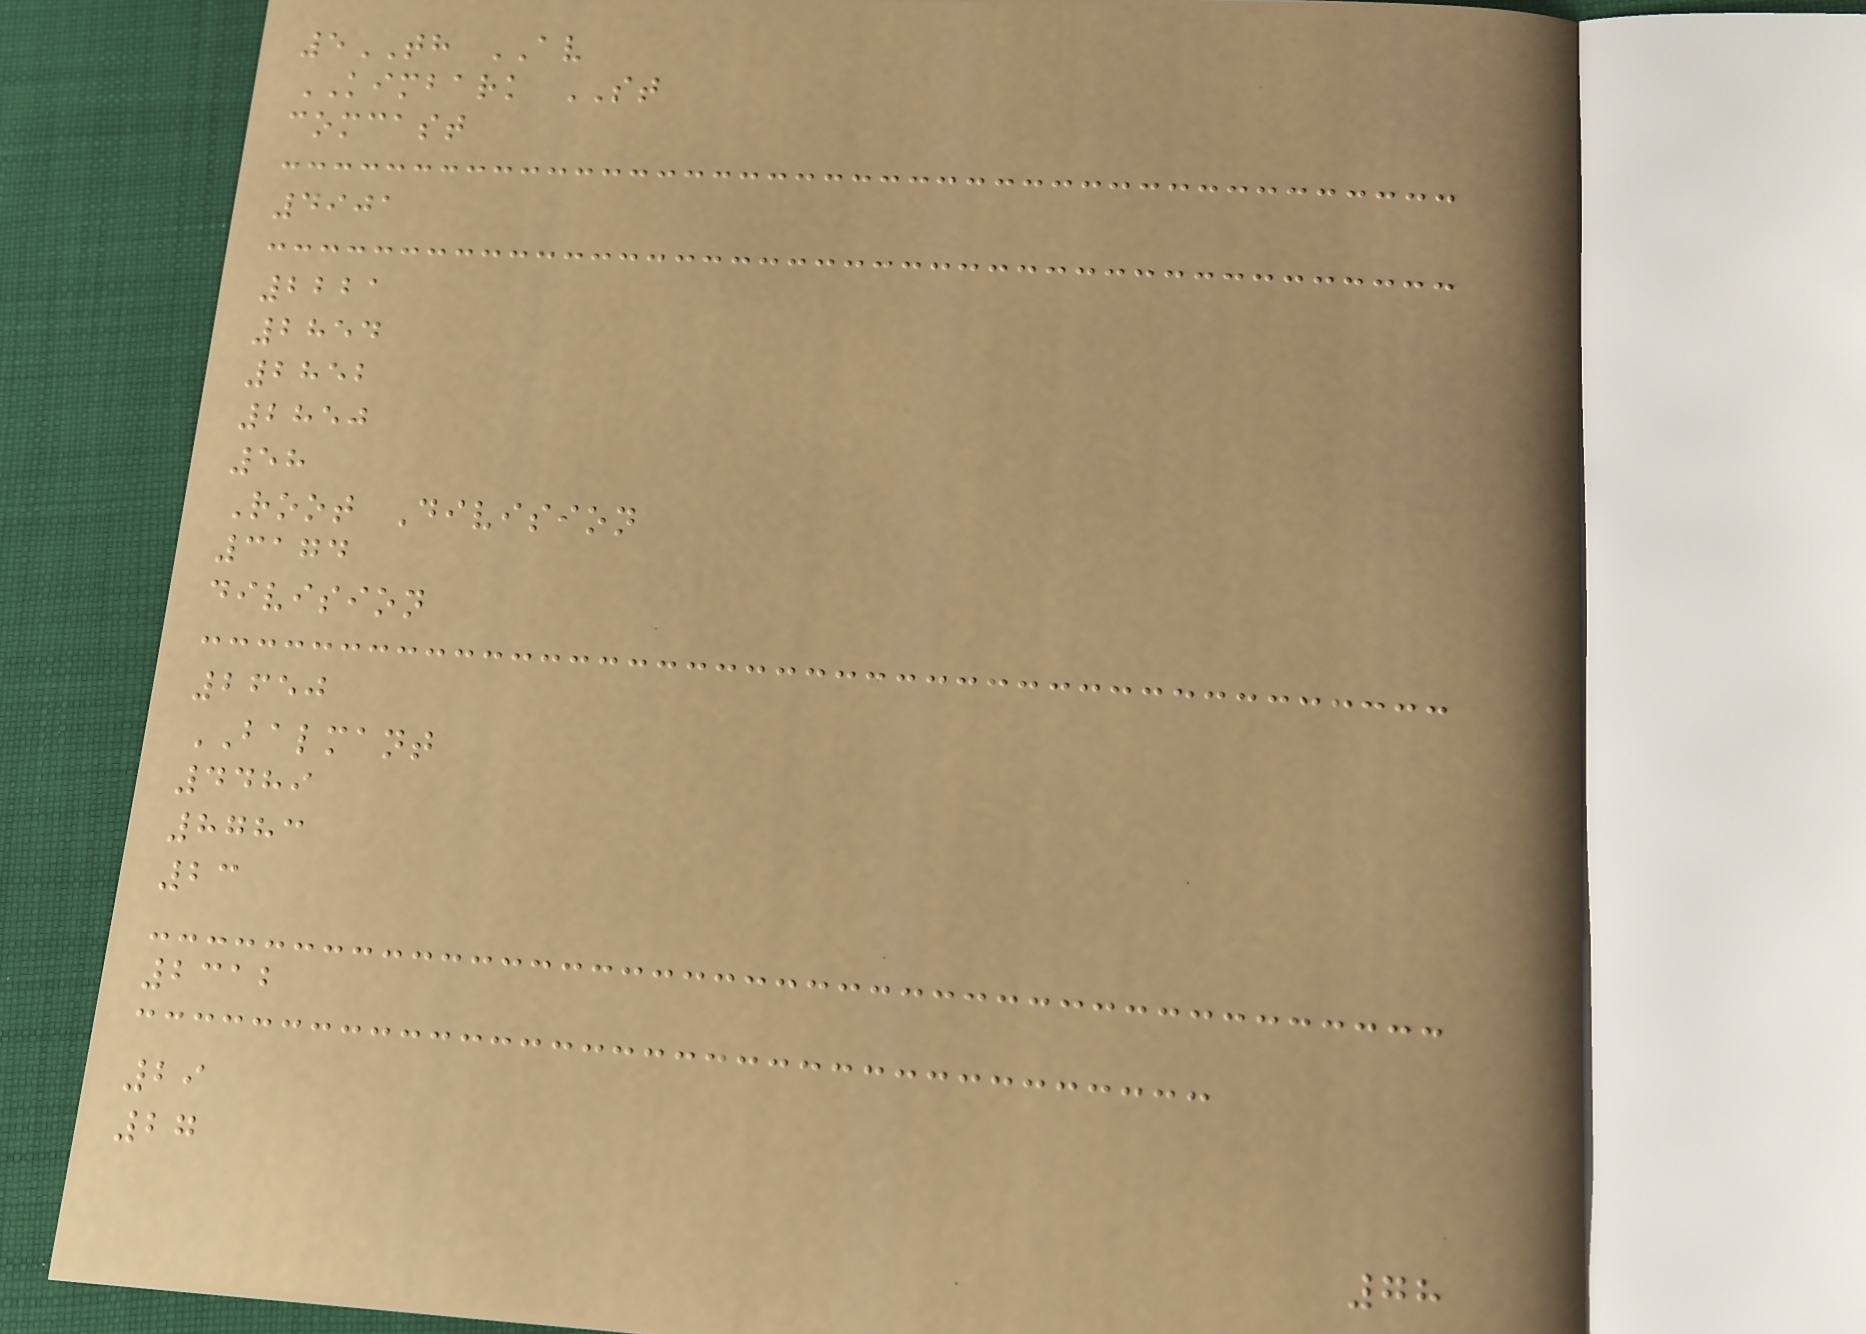5TH AV
KIMBARK ST
comcast
4901
2221
2854
2852
2850
58
Root Division
3174
division
2650
BALMANT
4489
8783
23
2312
29
27
78
